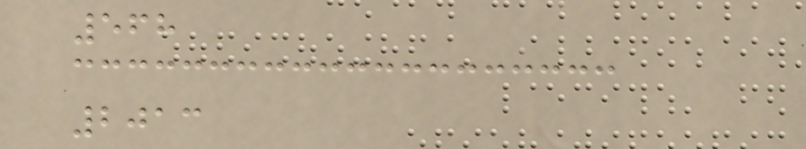568
2013
